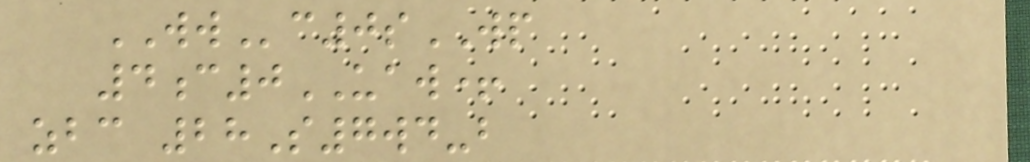WWc0sWP
4c0UAW+
zbc 28S7wd-b
